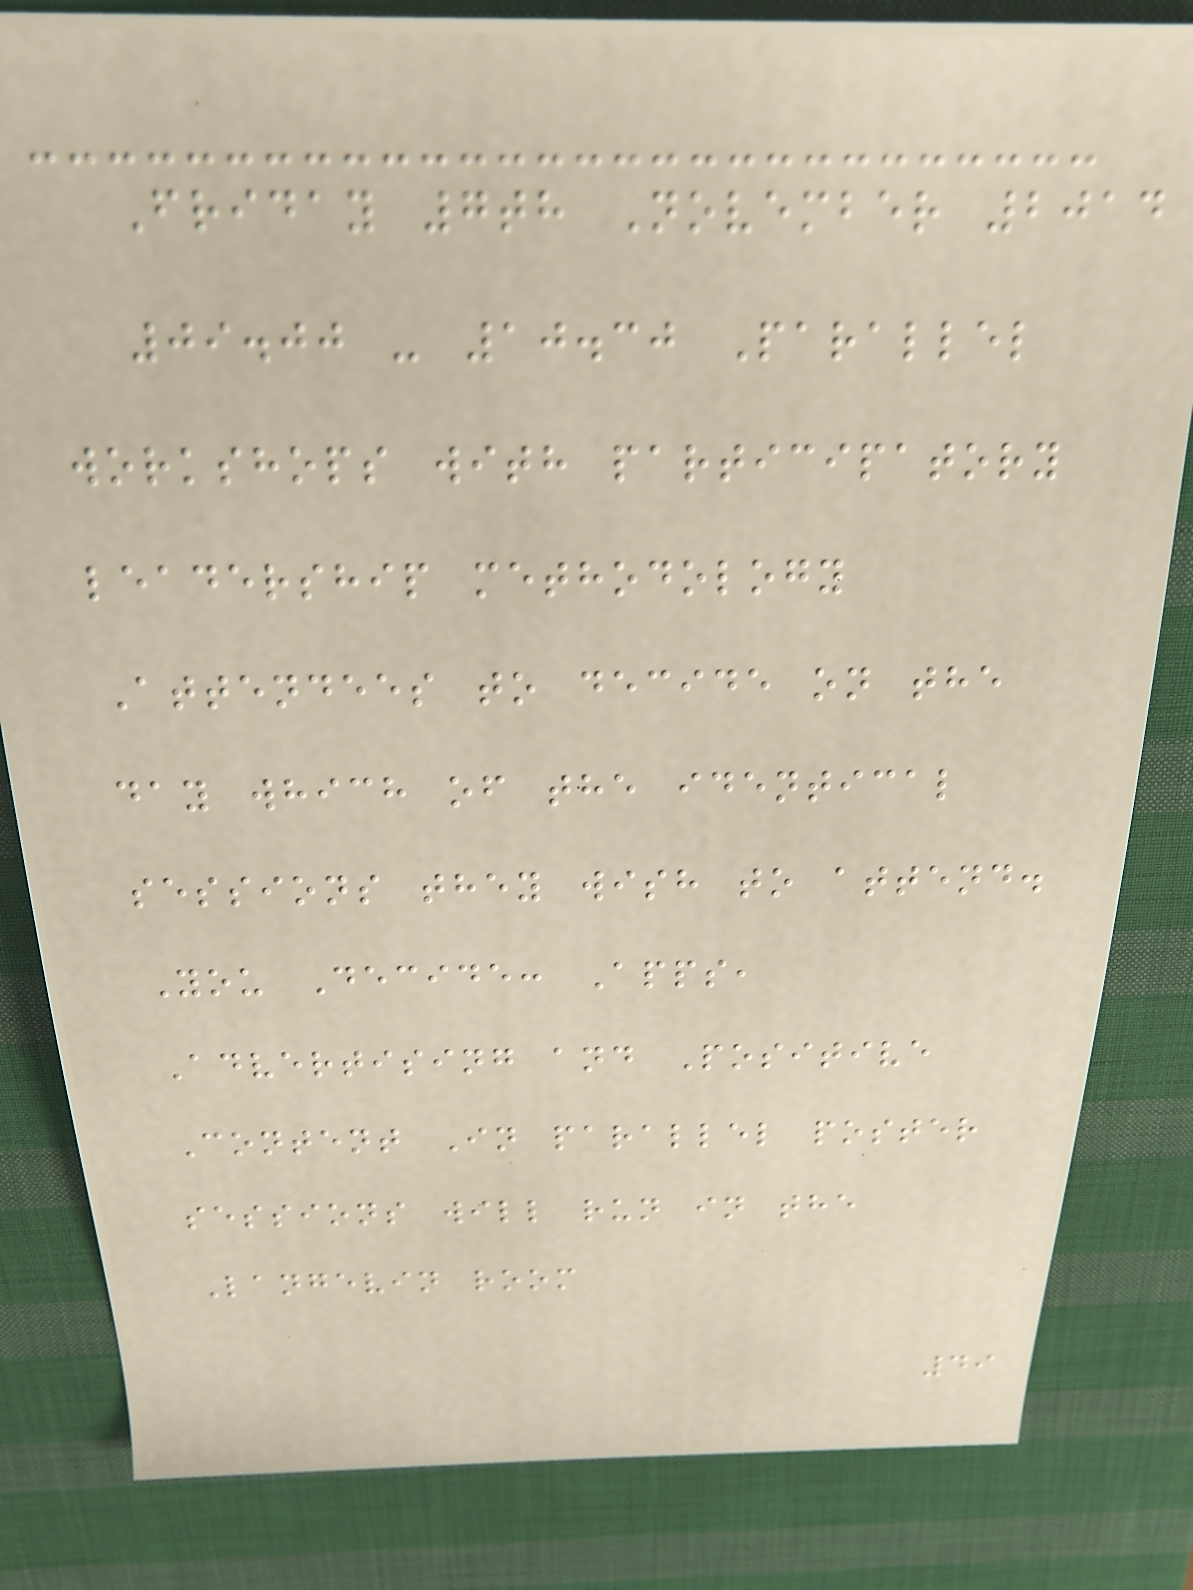Friday 7th November 2014
09.00 - 10.30 Parallel
workshops with participatory
leadership methodology
Attendees to decide on the
day which of the identical
sessions they wish to attend.
You Decide: Apps,
Advertising and Positive
Content In parallel poster
sessions will run in the
Langevin room
49
